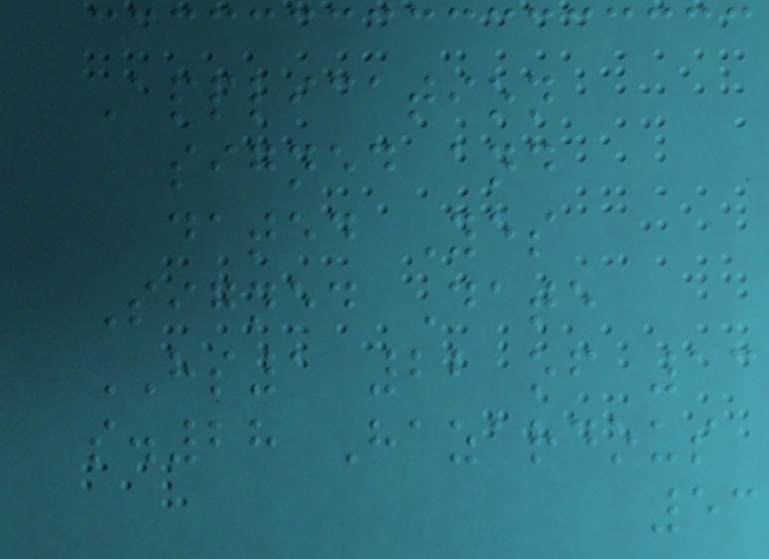Application
signed and
dated Yes
Signed Date
HS1 22 of 13
s.28 Hazardous
53
